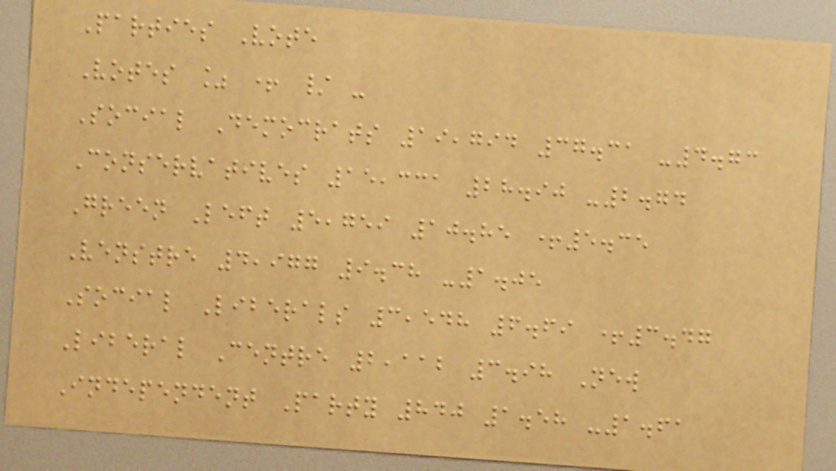Parties Vote
Votes % + / -
Social Democrats 19,794 37.31 -4.73
Conservatives 15,331 28.90 -2.74
Green Left 5,759 10.85 +5.35
Venstre 4,977 9.38 -1.05
Social Liberals 3,548 6.69 +3.47
Liberal Centre 2,112 3.98 New
Independent Party 840 1.58 -1.61
